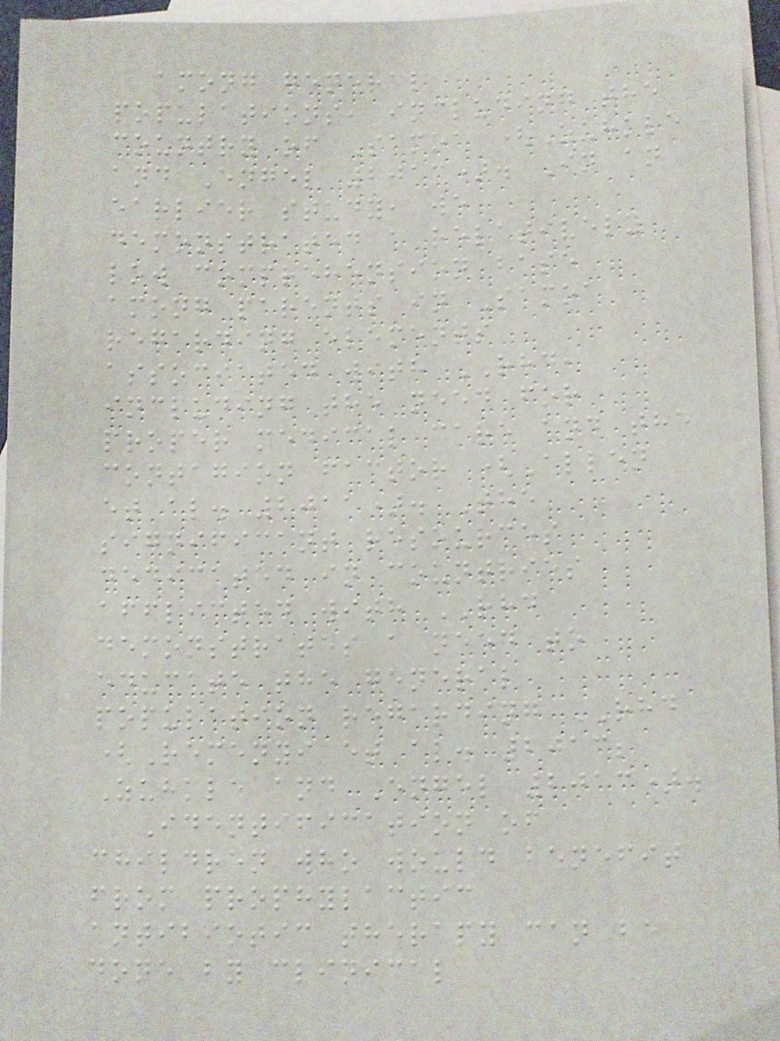among general
populations, including the
country of Samoa (Zuhkle
and Engel 2013). In an
earlier study, we
demonstrated a relatively
low comprehension base
among parents in Samoa
regarding elements
associated with RHD,
including the need for
proper medical care and the
contagion factor (Allen
et al. 2011). The
significant resources
dedicated in countries
afflicted with RHD
demonstrates a need to
educate the general
population regarding RHD
(Remenyi et al. 2013;
Zuhkle and Engel 2013).
Identification of
children who would benefit
from prophylactic
antibiotic therapy can be
done by clinical
